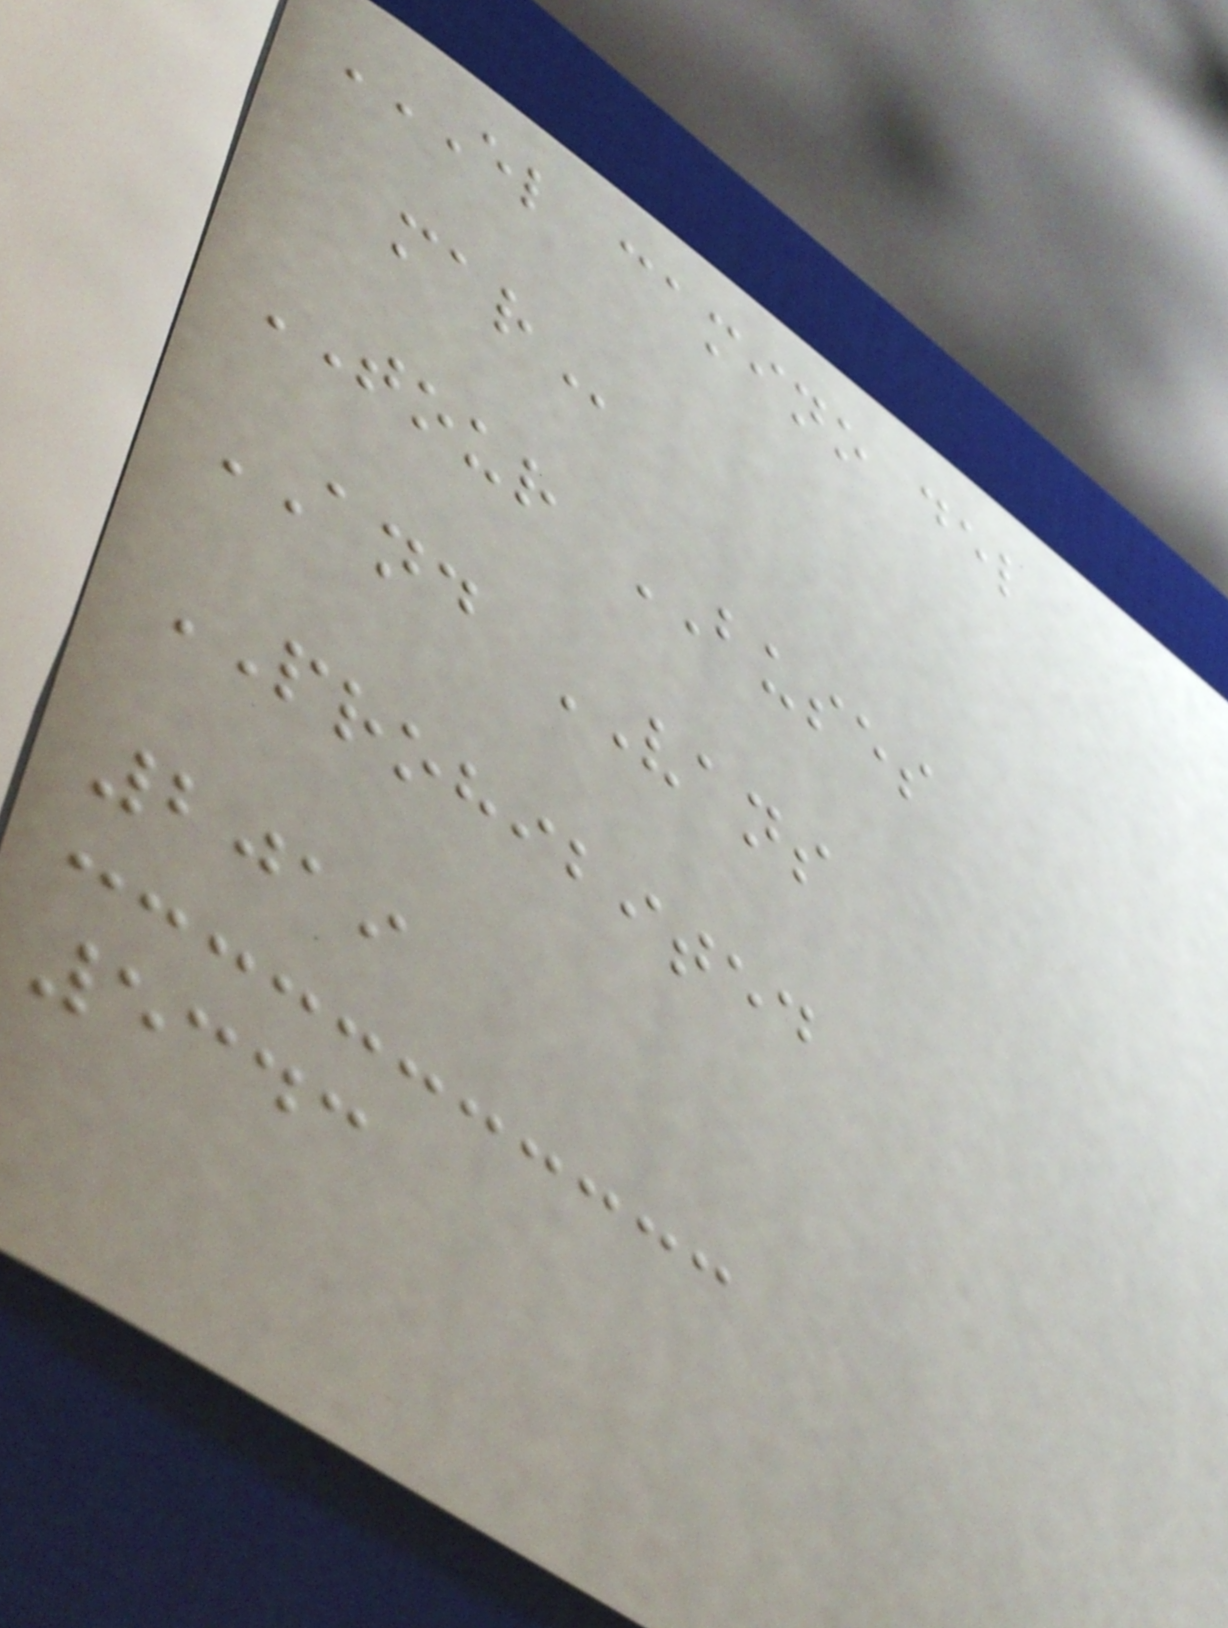EL CAMINO DEL
MAR
TOUR BUSES
AND VANS
PROHIBITED
2019
5343
